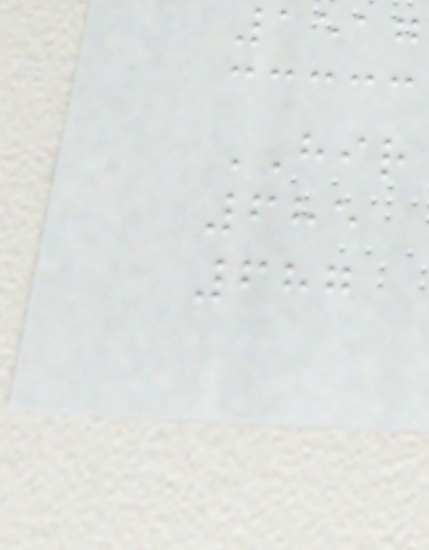1517
HIR
685
687
